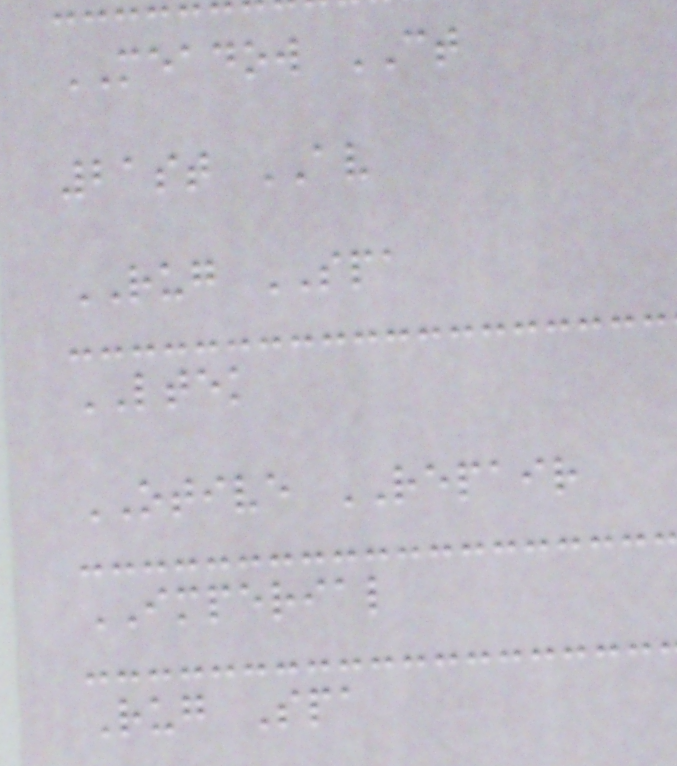MEADOW CT
21st AV
RUG SPA
LTEK
OTIVE REPAIR
IMPERIAL
Rug Spa
